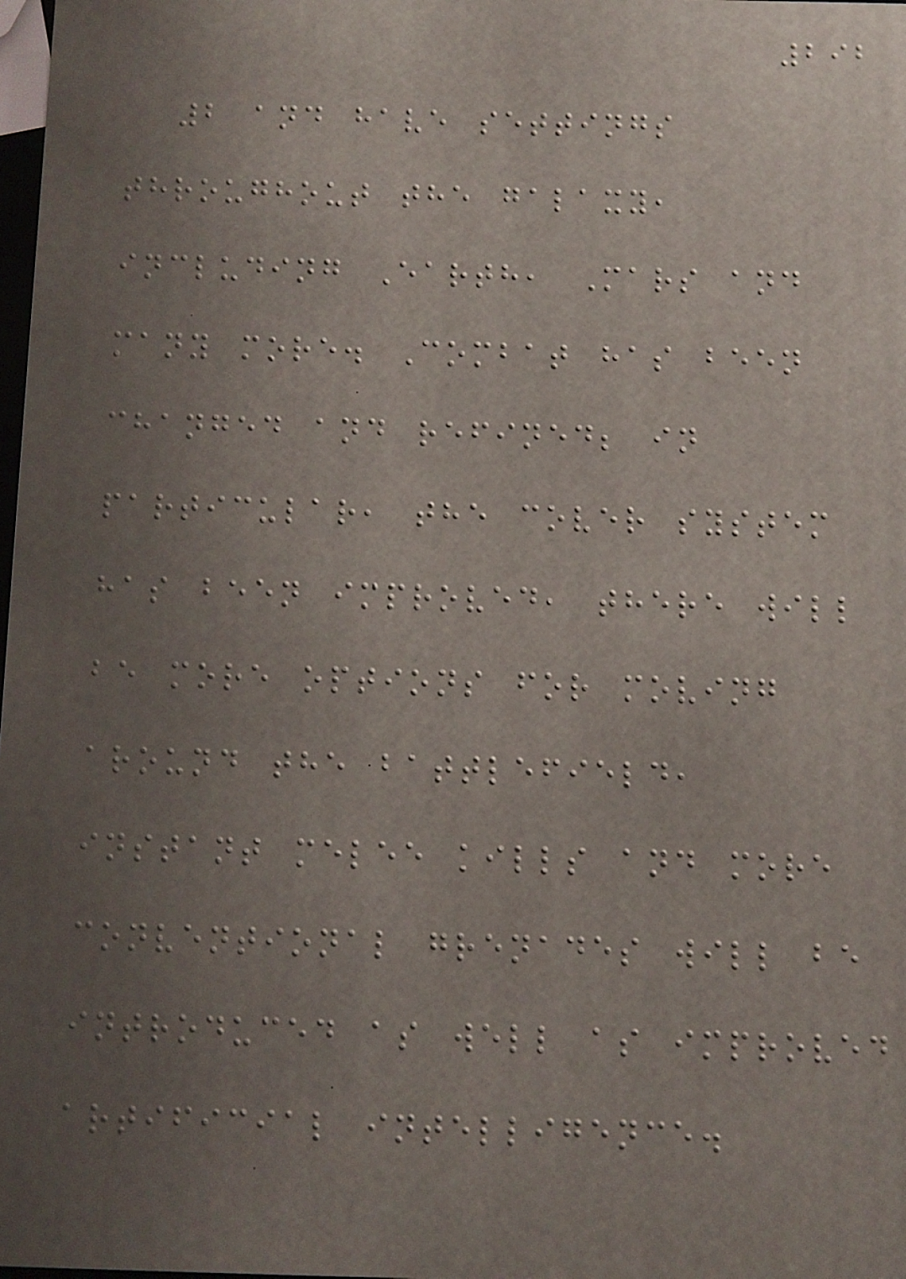292
2 and have settings
throughout the galaxy,
including Earth, Mars and
many more. Combat has been
changed and refined; in
particular, the cover system
has been improved, there will
be more options for moving
around the battlefield,
instant melee kills and more
conventional grenades will be
introduced as well as improved
artificial intelligence.
